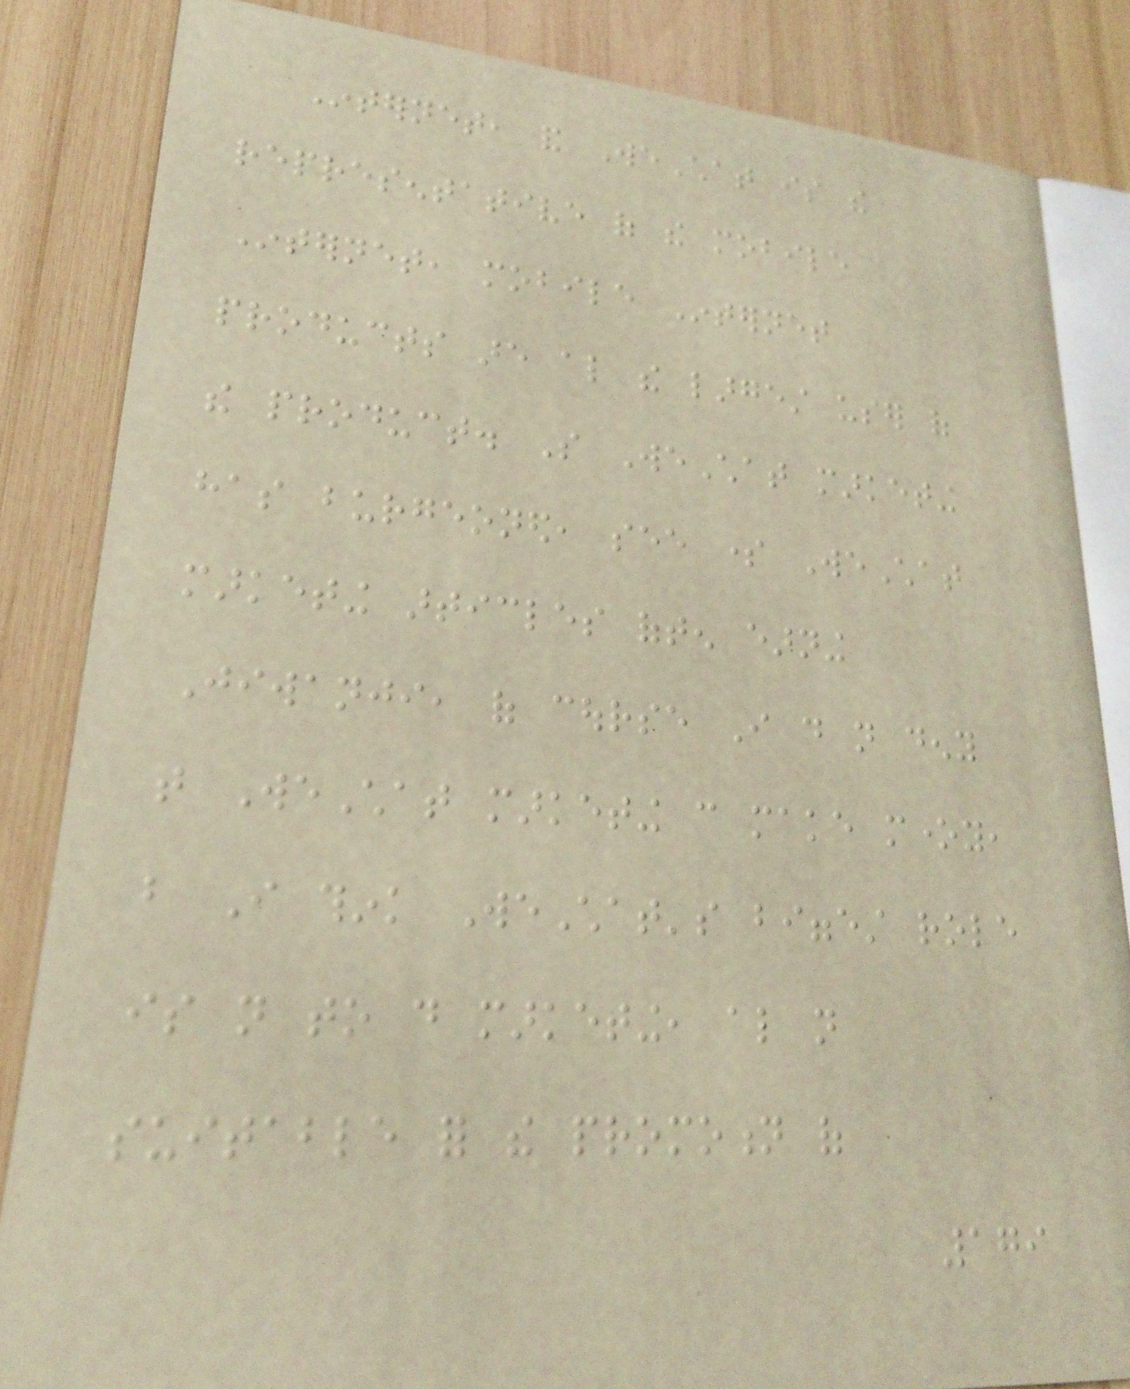Internet, and WeChat is the
representative of the mobile
Internet, mobile Internet
products are also the largest user of
the product. So WeChat marketing
has burgeoned, see some WeChat
marketing articles often earning
Jiwanji, of course I do not deny
that WeChat marketing can make money,
but I think WeChat's biggest role
is not to do marketing, also not
suitable for the promotion of
179
